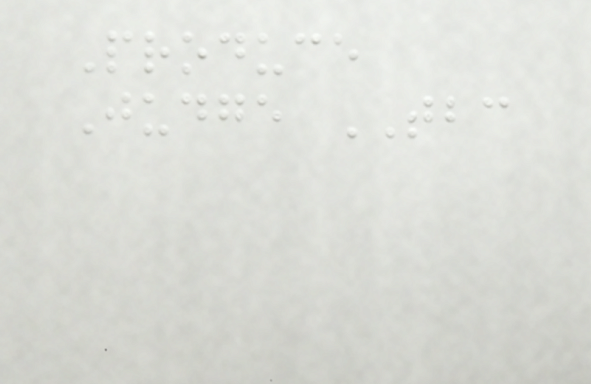Produce
Judge TBC
